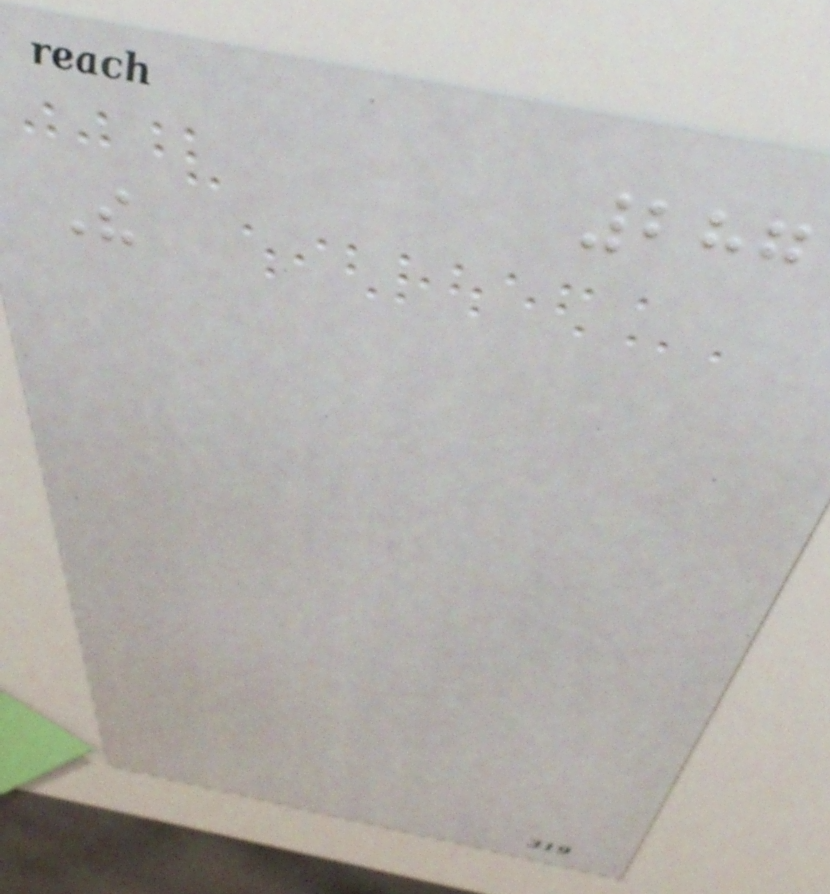287
The
